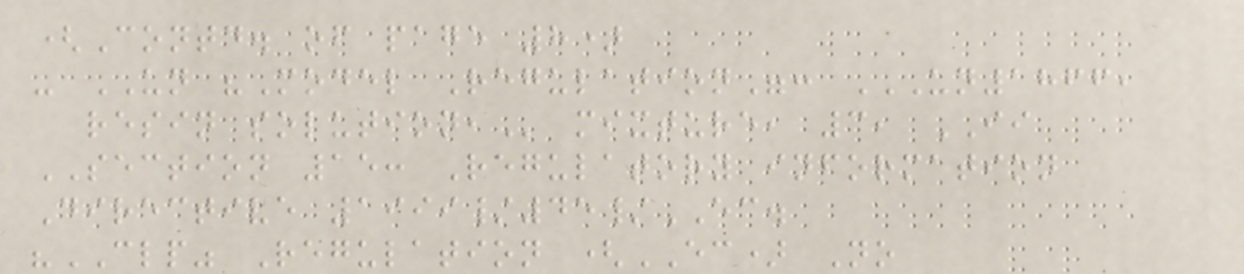(Contd. of page 8)
- UN "Model Regulation": UN1866,
RESIN SOLUTION, mixture, 3, II
SECTION 15: Regulatory information
Directive 1999/45/EC.
"CLP" Regulation (EC) No
